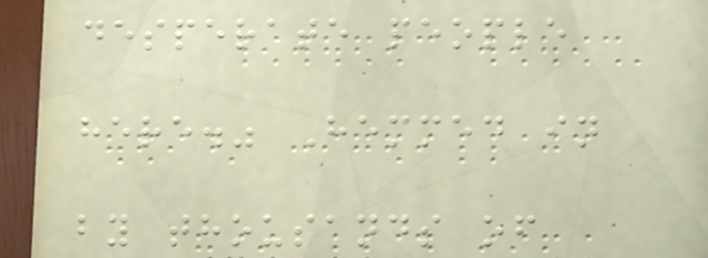desperate people
here." Hemmed in
by thousands of
